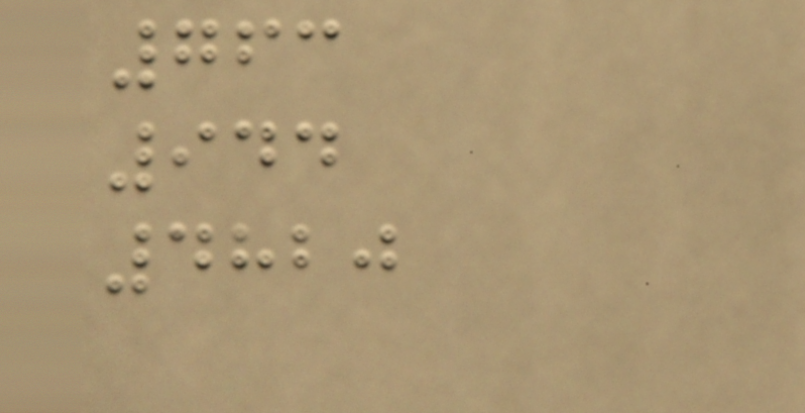763
944
4820
